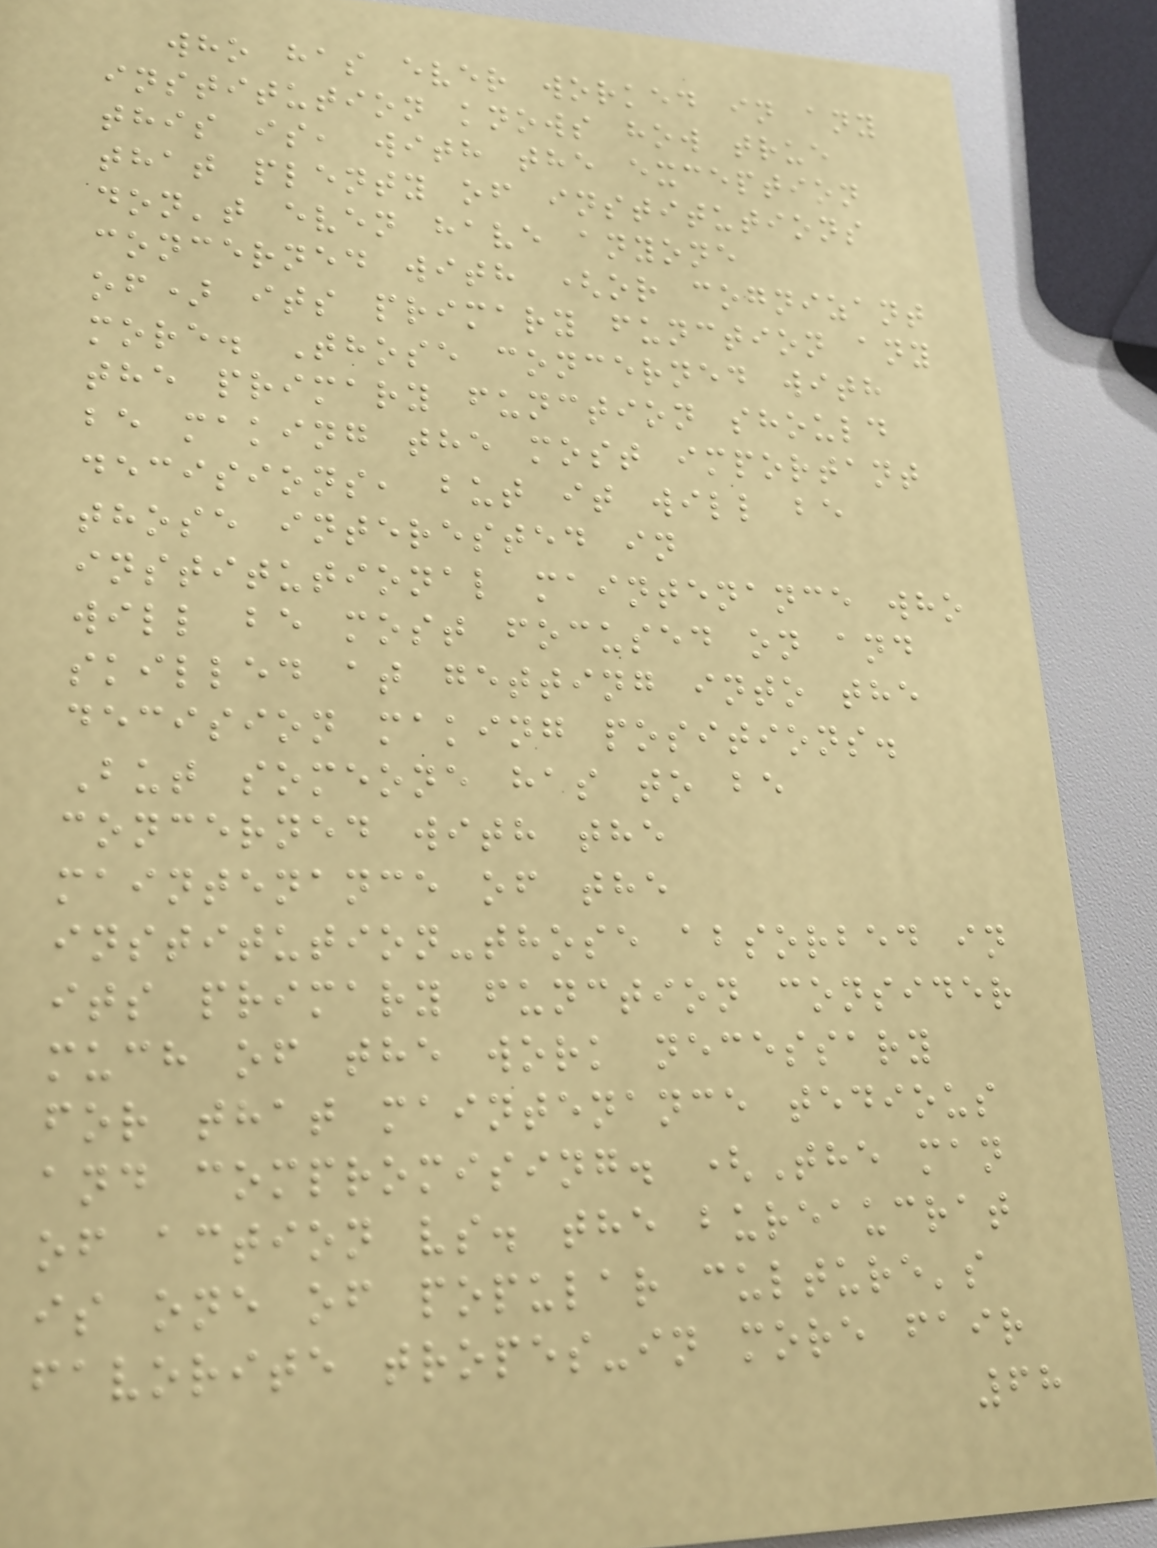who has ever worked in any
institution knows how true
this is, with the exception
that plenty of institutions
don't even have anyone
concerned with (or cognizant
of) its primary function any
more. Those concerned with
the primary function should
be making the most important
decisions, but it will be
those interested in
institutional maintenance who
will be most focused on and
skilled at getting into the
decision making positions.
But someone has to be
concerned with the
maintenance of the
institution-those absorbed in
its primary function consider
much of the work necessary
for that maintenance tedious
and compromising. (The man
of action vs. the bureaucrat
is one of popular culture's
favorite tropes-in more fair
68
